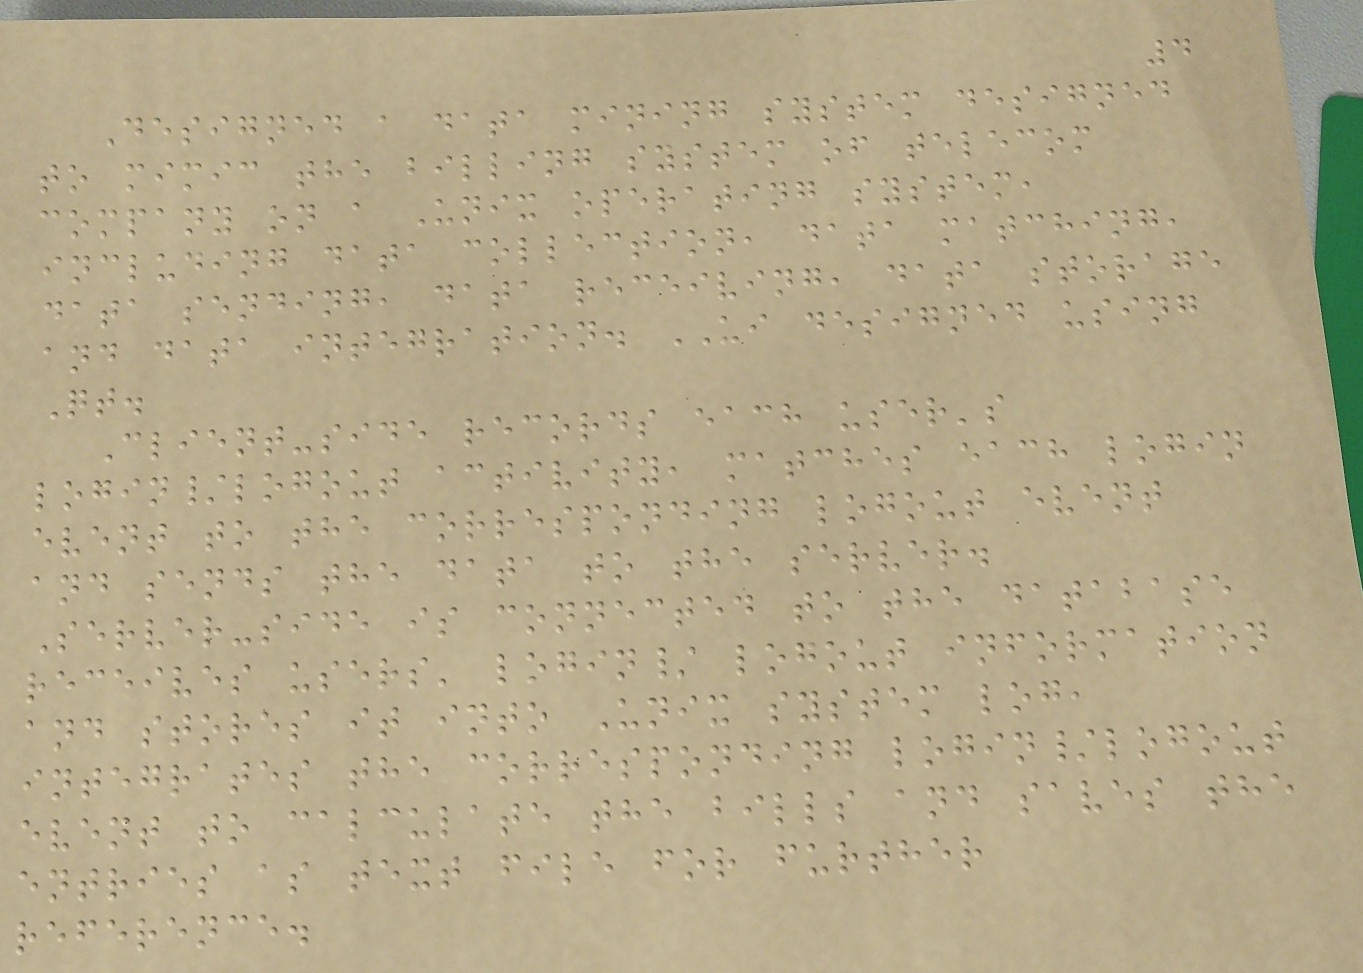4
Designed a data mining system designed
to mimic the billing system of telecom
company on a Unix operating system,
including data collection, data matching,
data sending, data receiving, data storage
and data integration. UI designed using
Qt.
Client-side records each user's
login/logout activity, matches each login
event to the corresponding logout event
and sends the data to the server.
Server-side is connected to the database
receives users' login/ logout information
and stores it into Unix system log,
integrates the corresponding login/logout
event to calculate the bills and saves the
entries as text file for further
reference.
